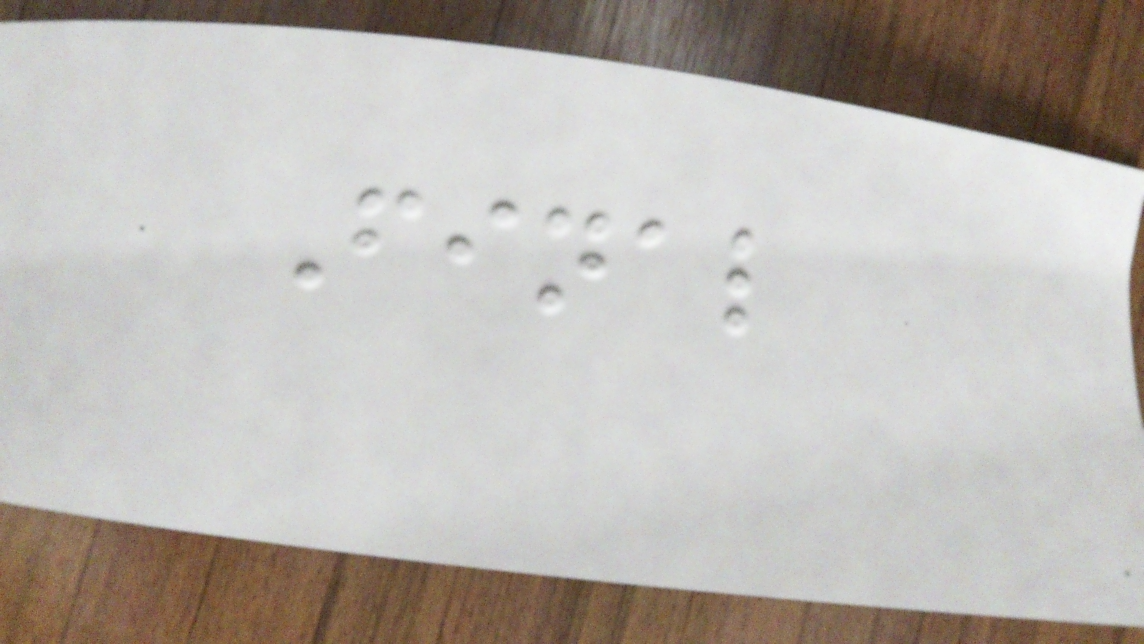Final
